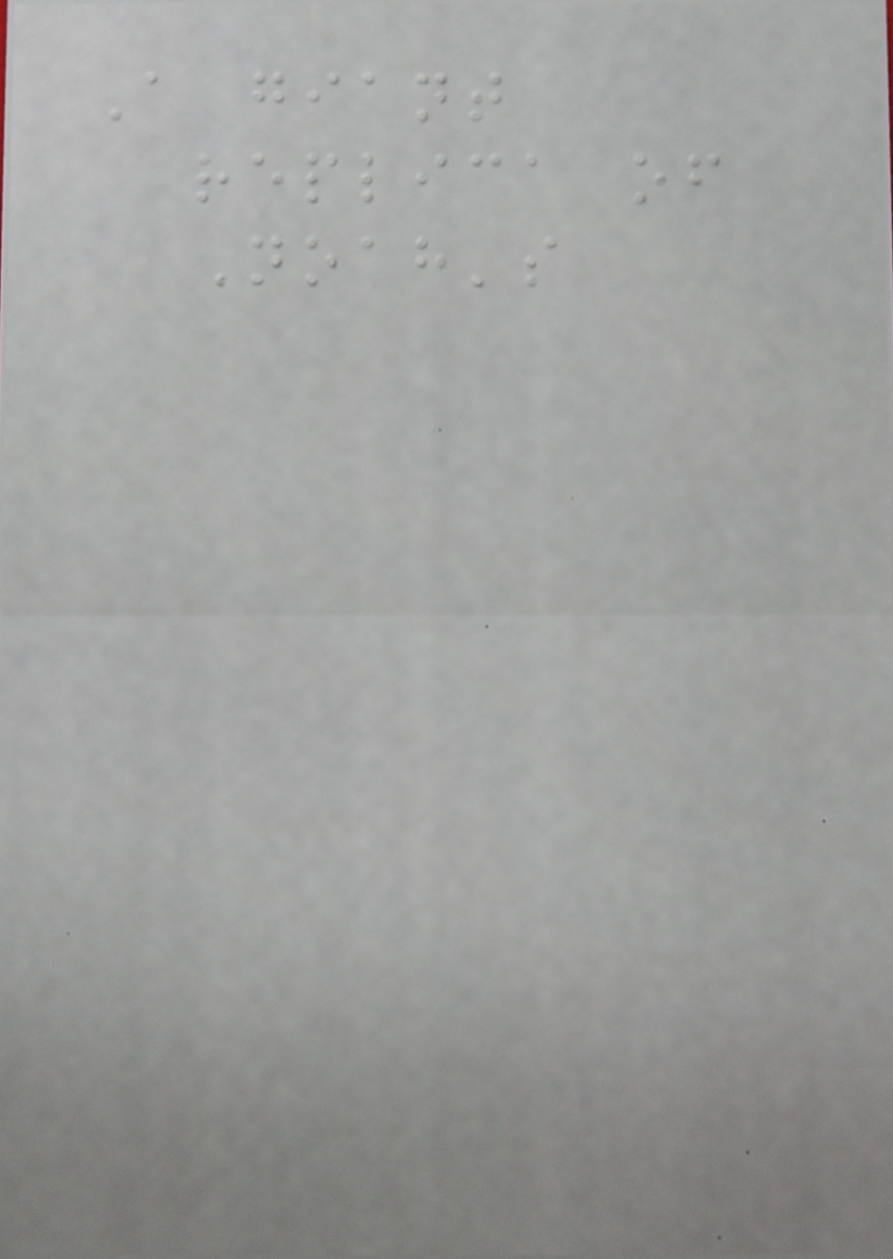A giant
replica of
Noah's
